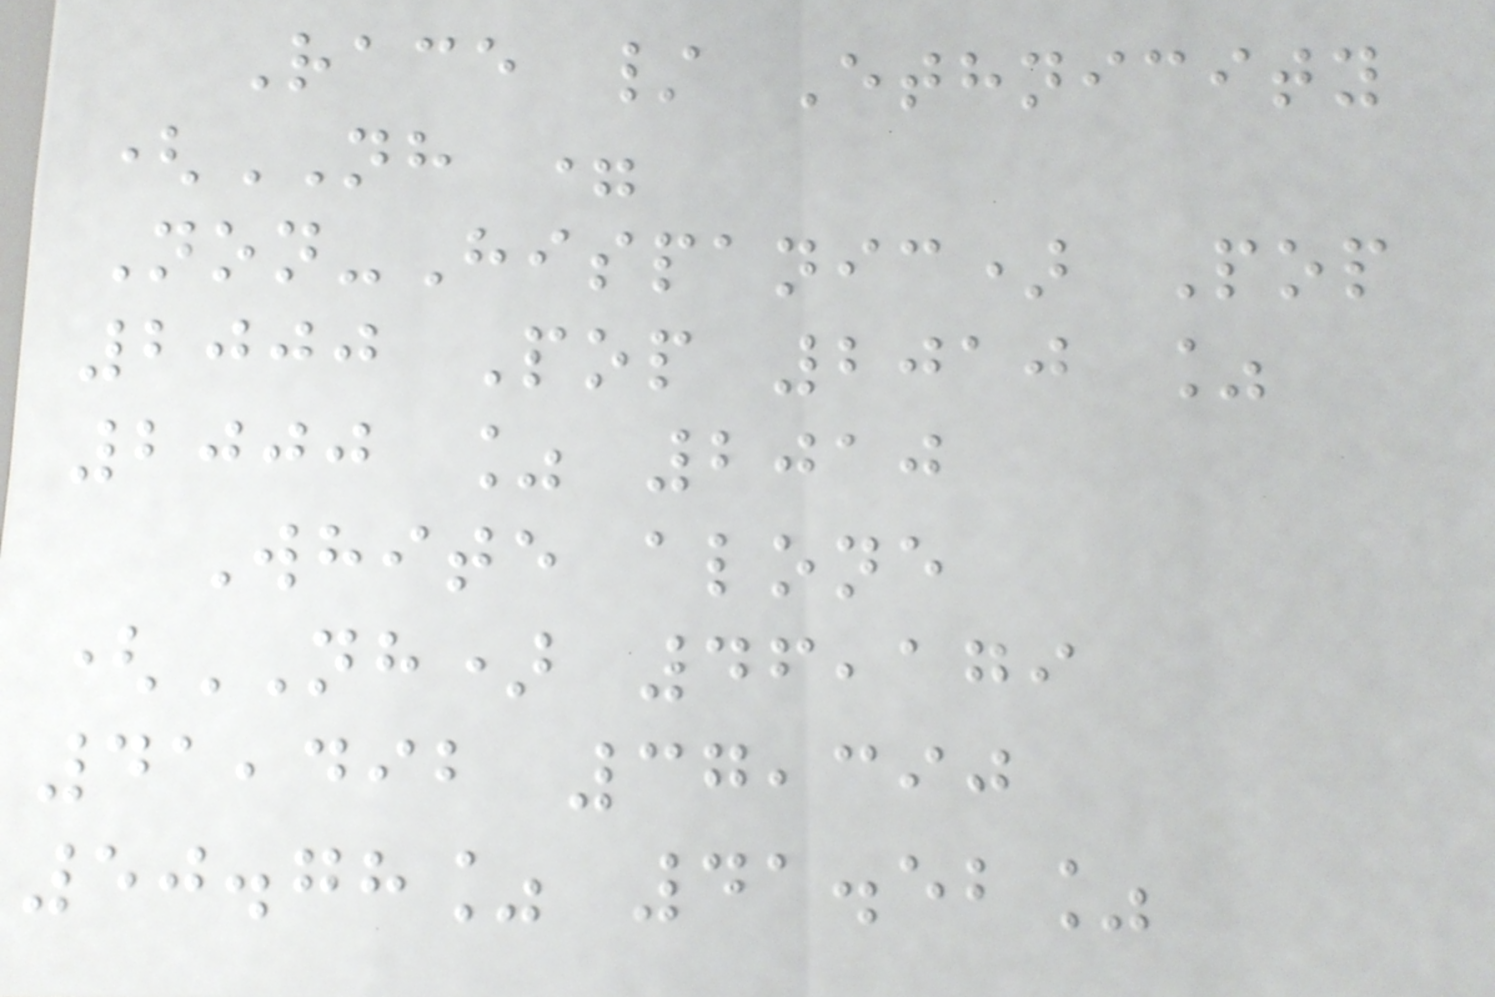Race / Ethnicity
(NH =
Non-Hispanic) Pop
2000 Pop 2010 %
2000 % 2010
White alone
(NH) 46,179
41,492 37,390
50.78% 41.52%
